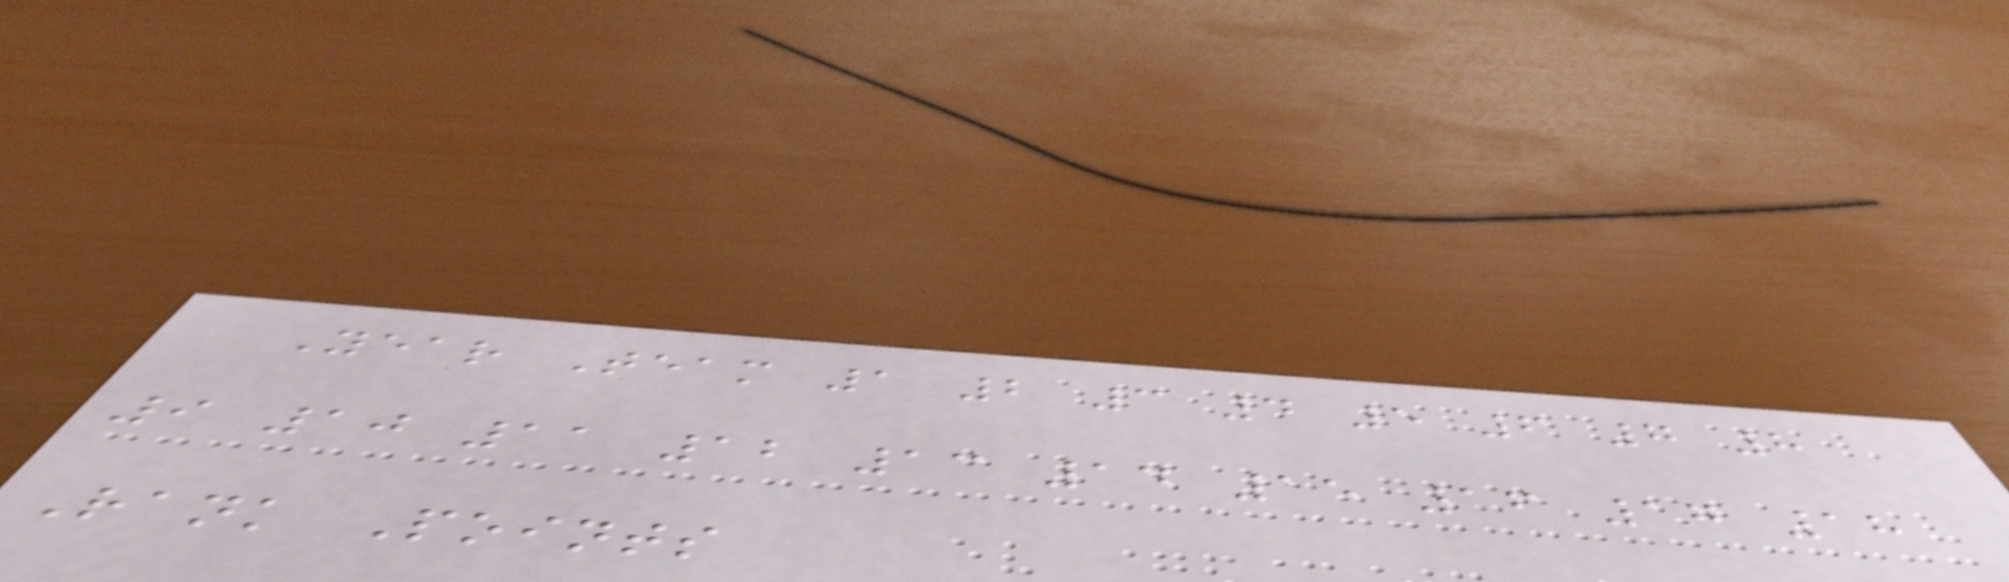Year Team 1 2 3 4 5 6 7 8
9 10 11 12 13 14 15 16 17 18
Rank Points
